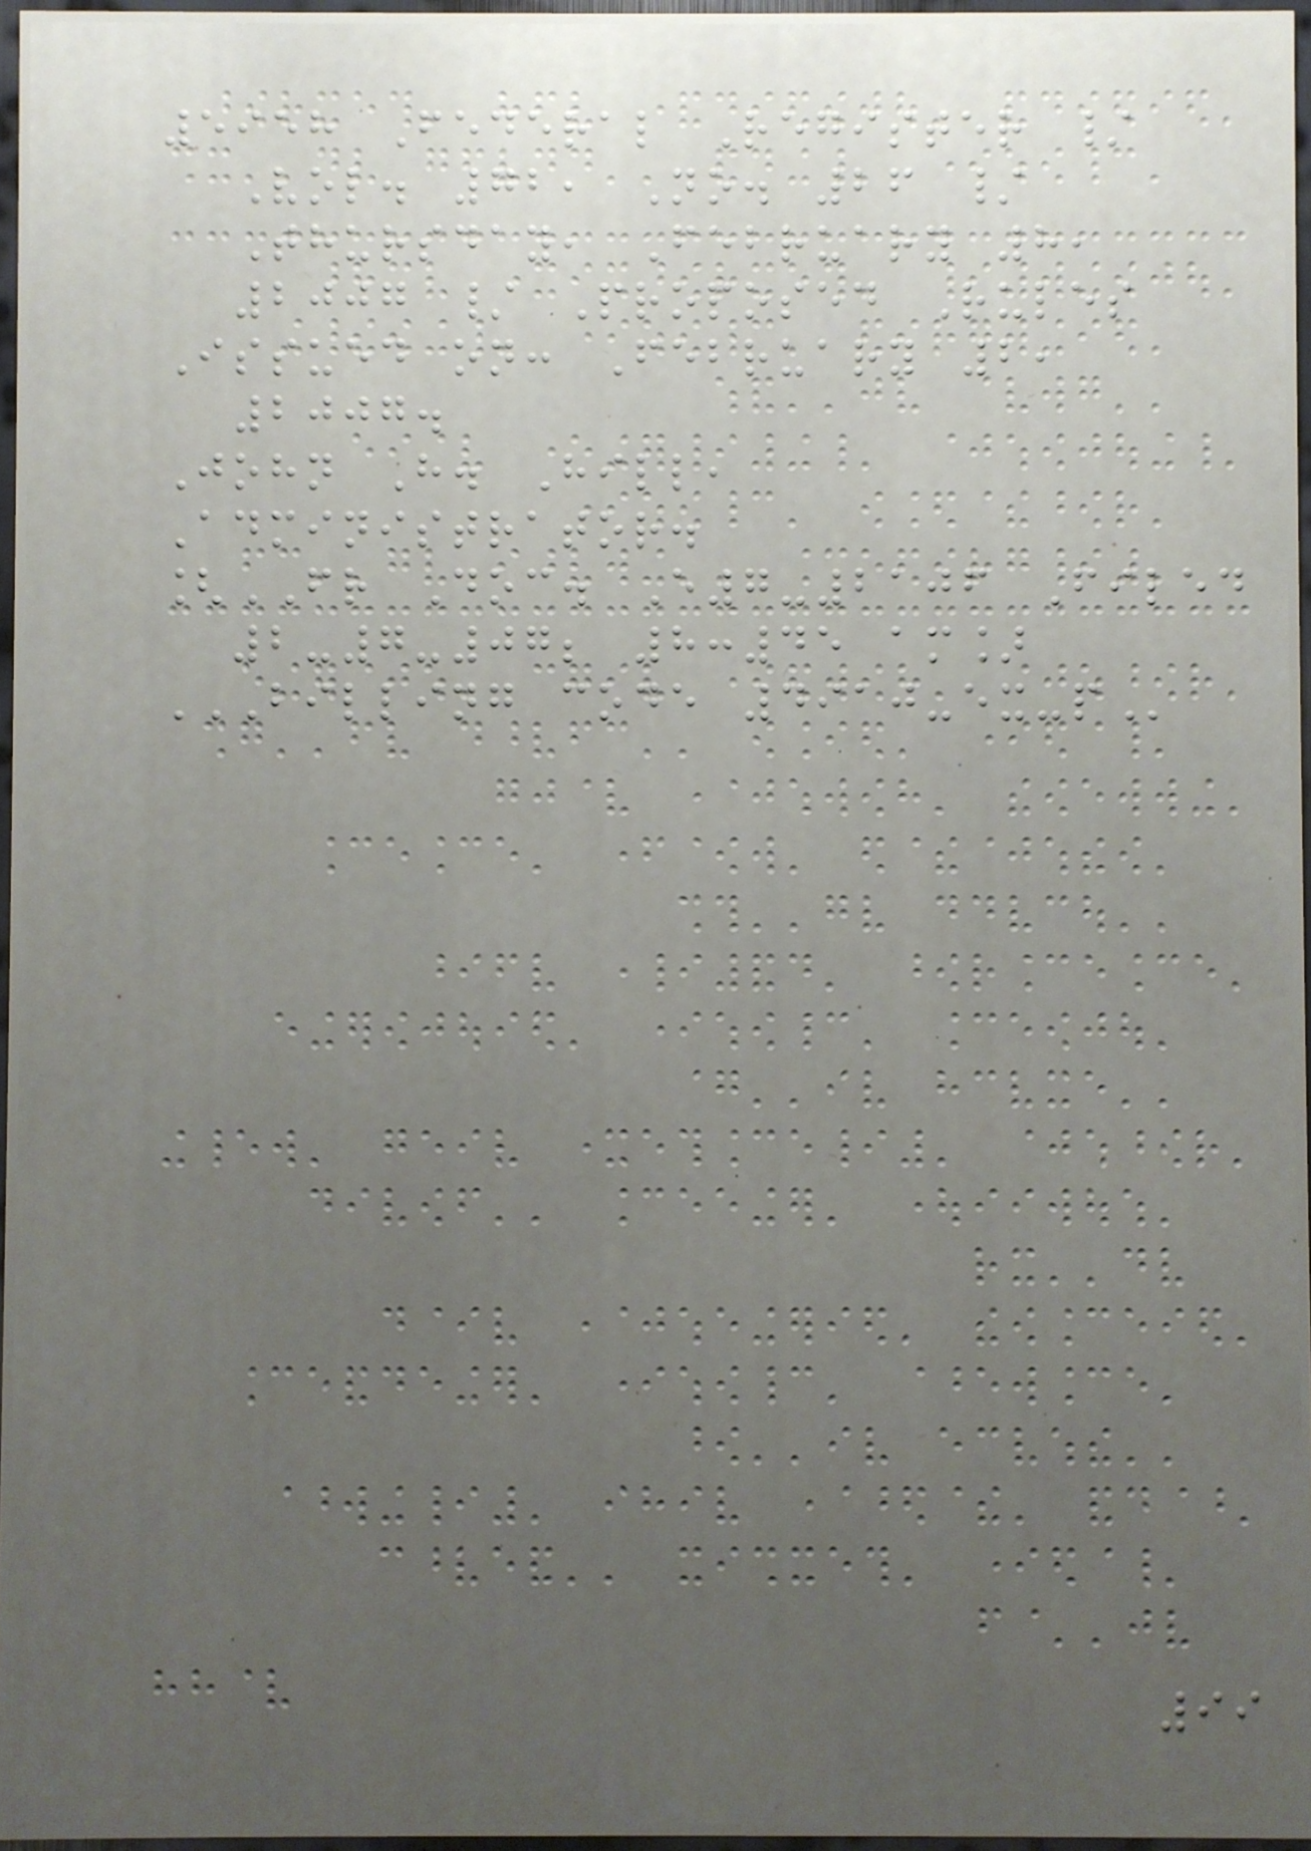5958 Federal Register /
Vol. 72, No. 26 /
Thursday, February 8,
2007 / Proposed Rules
Issued on: February 2,
2007.
John H. Hill,
Administrator.
[FR Doc. E7-2106 Filed
2-7-07; 8:45 am]
BILLING CODE 4910-EX-P
99
